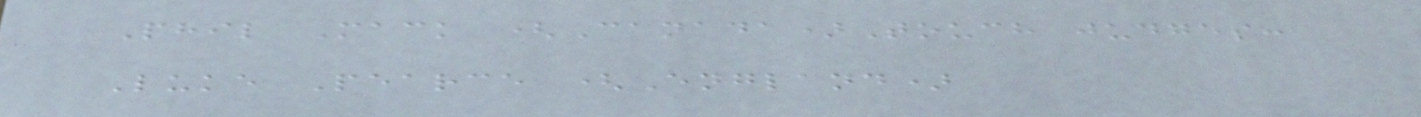Phil Mack (Canada)Touch judges:
Luke Pearce (England)
